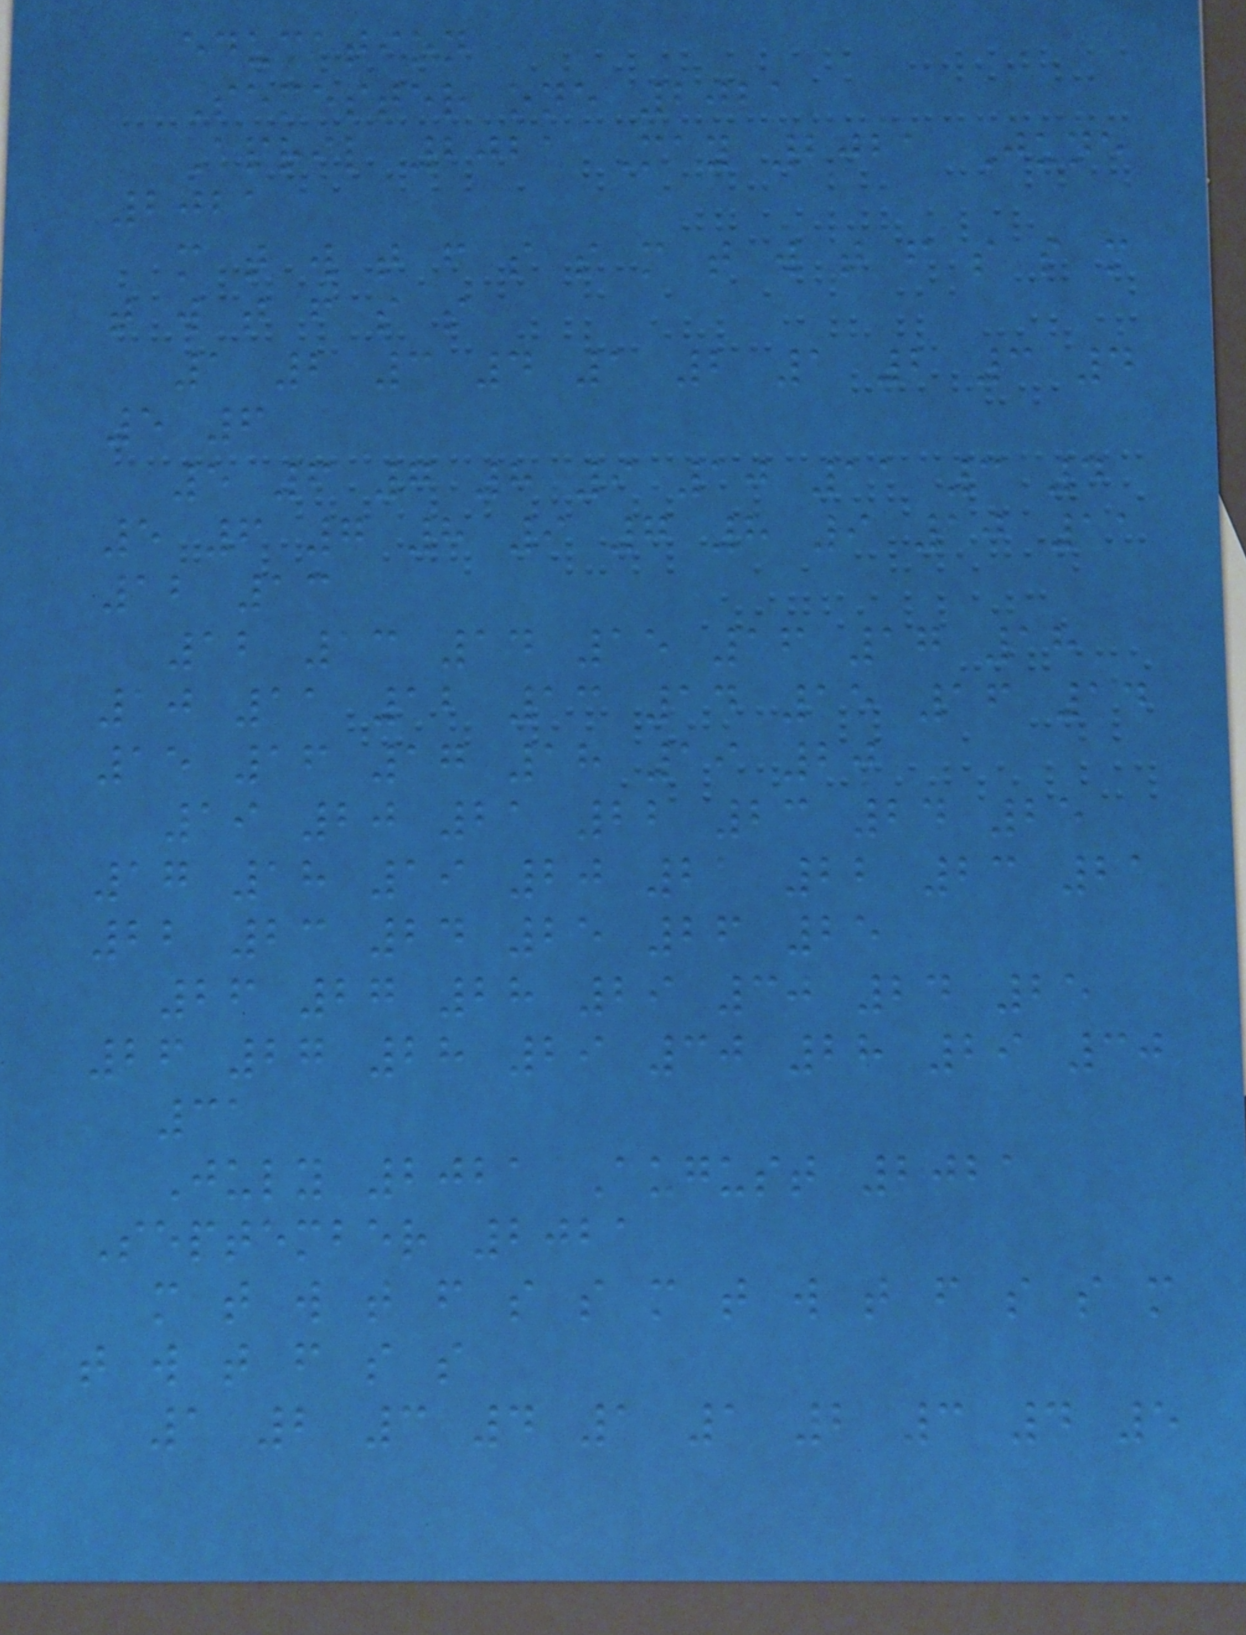education
Semester one 2021
April 2021 May 2021 June
2021
m t w t f s s m t w t f s s m
t w t f s s
1 2 3 4 1 2 1 2 3 4
5 6
5 6 7 8 9 10 11 3 4
5 6 7 8 9 7 8 9 10 11
12 13
12 13 14 15 16 17 18
10 11 12 13 14 15 16 14
15 16 17 18 19 20
19 20 21 22 23 24 25
17 18 19 20 21 22 23 21
22 23 24 25 26 25
26 27 28 29 30 24 25
26 27 28 29 30 28 29 30
31
July 2021 August 2021
September 2021
m t w t f s s m t w t f s s m
t w t f s s
1 2 3 4 1 1 2 3 4 5
